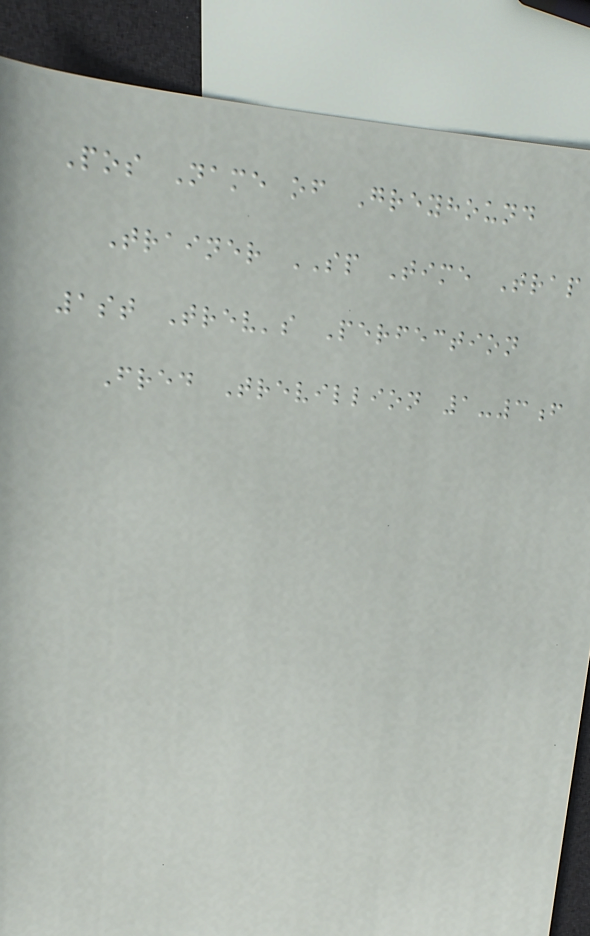Pos Name of Greyhound
Trainer SP Time Trap
1st Trev's Perfection
Fred Trevillion 1-3f
